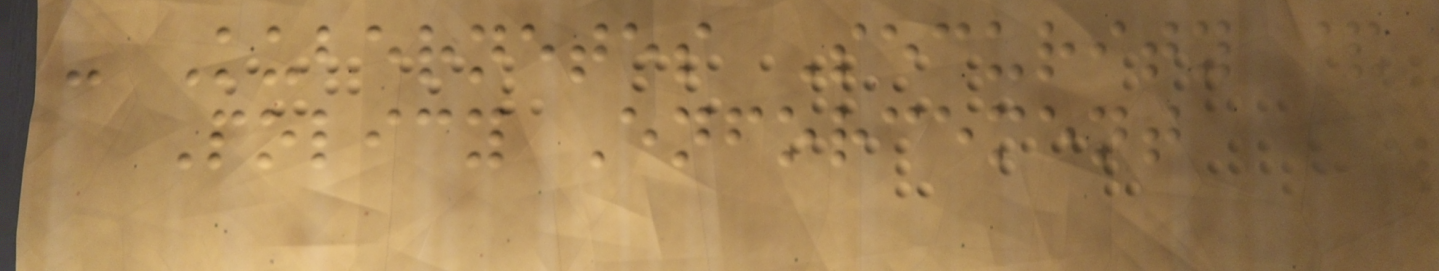- Kubernetes Security &
Policy Enforcement
